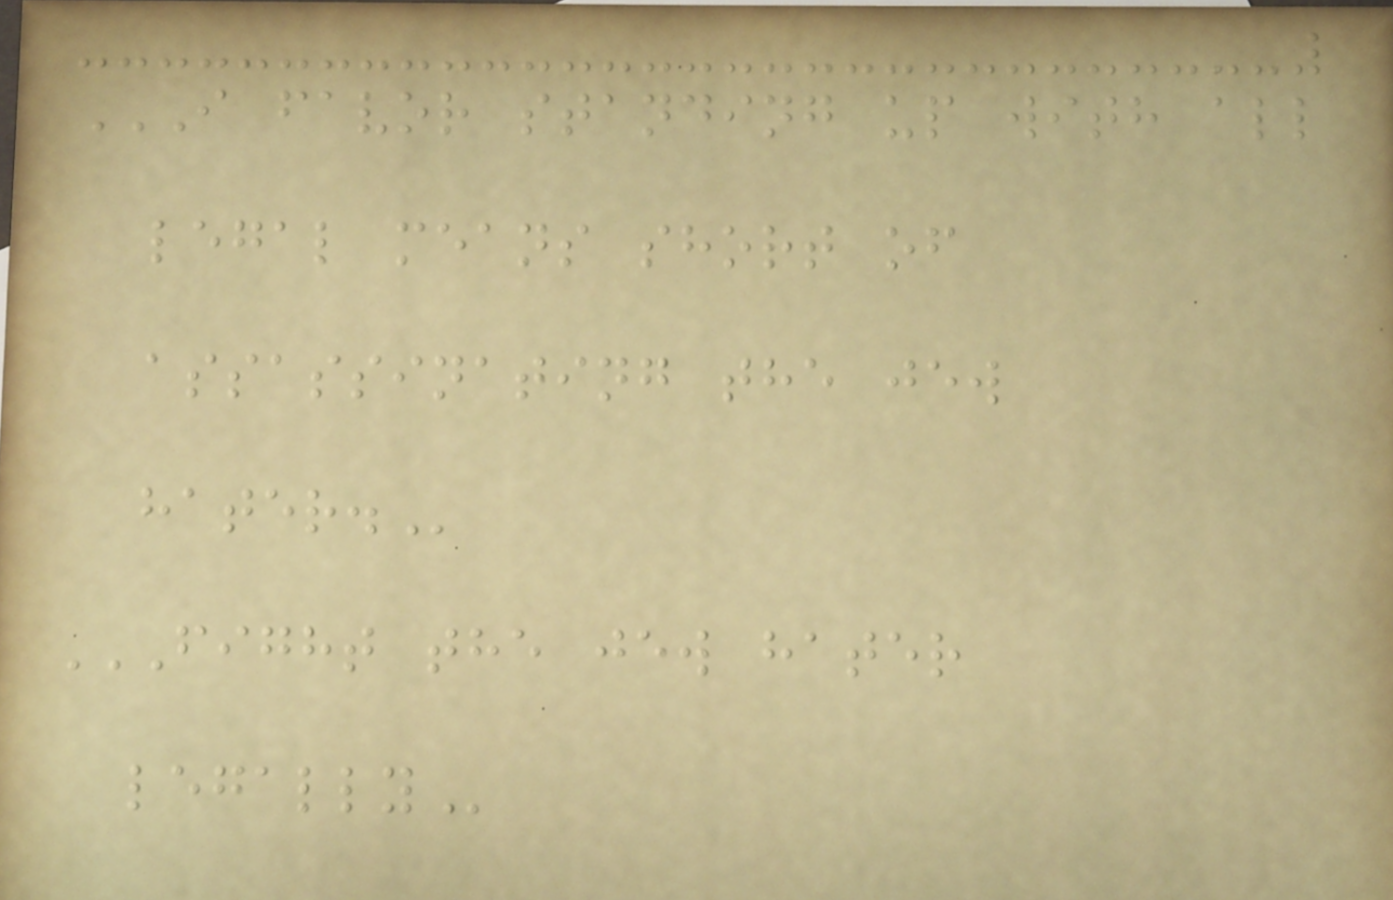I FAVOR STANDING UP WITH ALL
LEGAL MEANS SHORT OF
ASSASSINATING THE JEW
HATER.
FIGHT THE JEW HATER
LEGALLY
